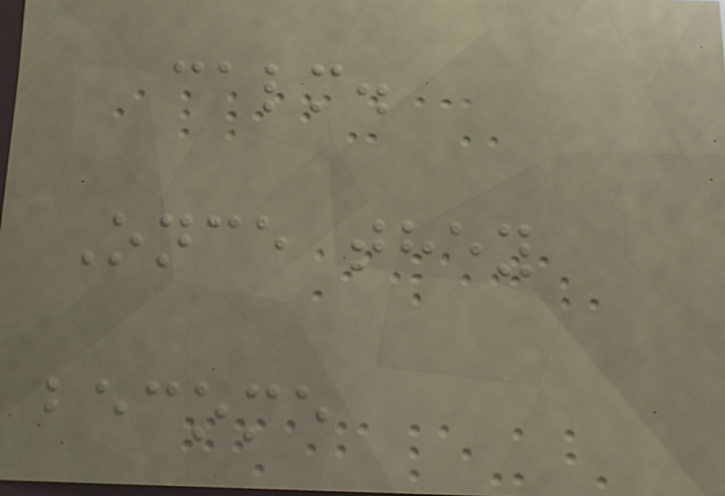calm.
Once they
become
